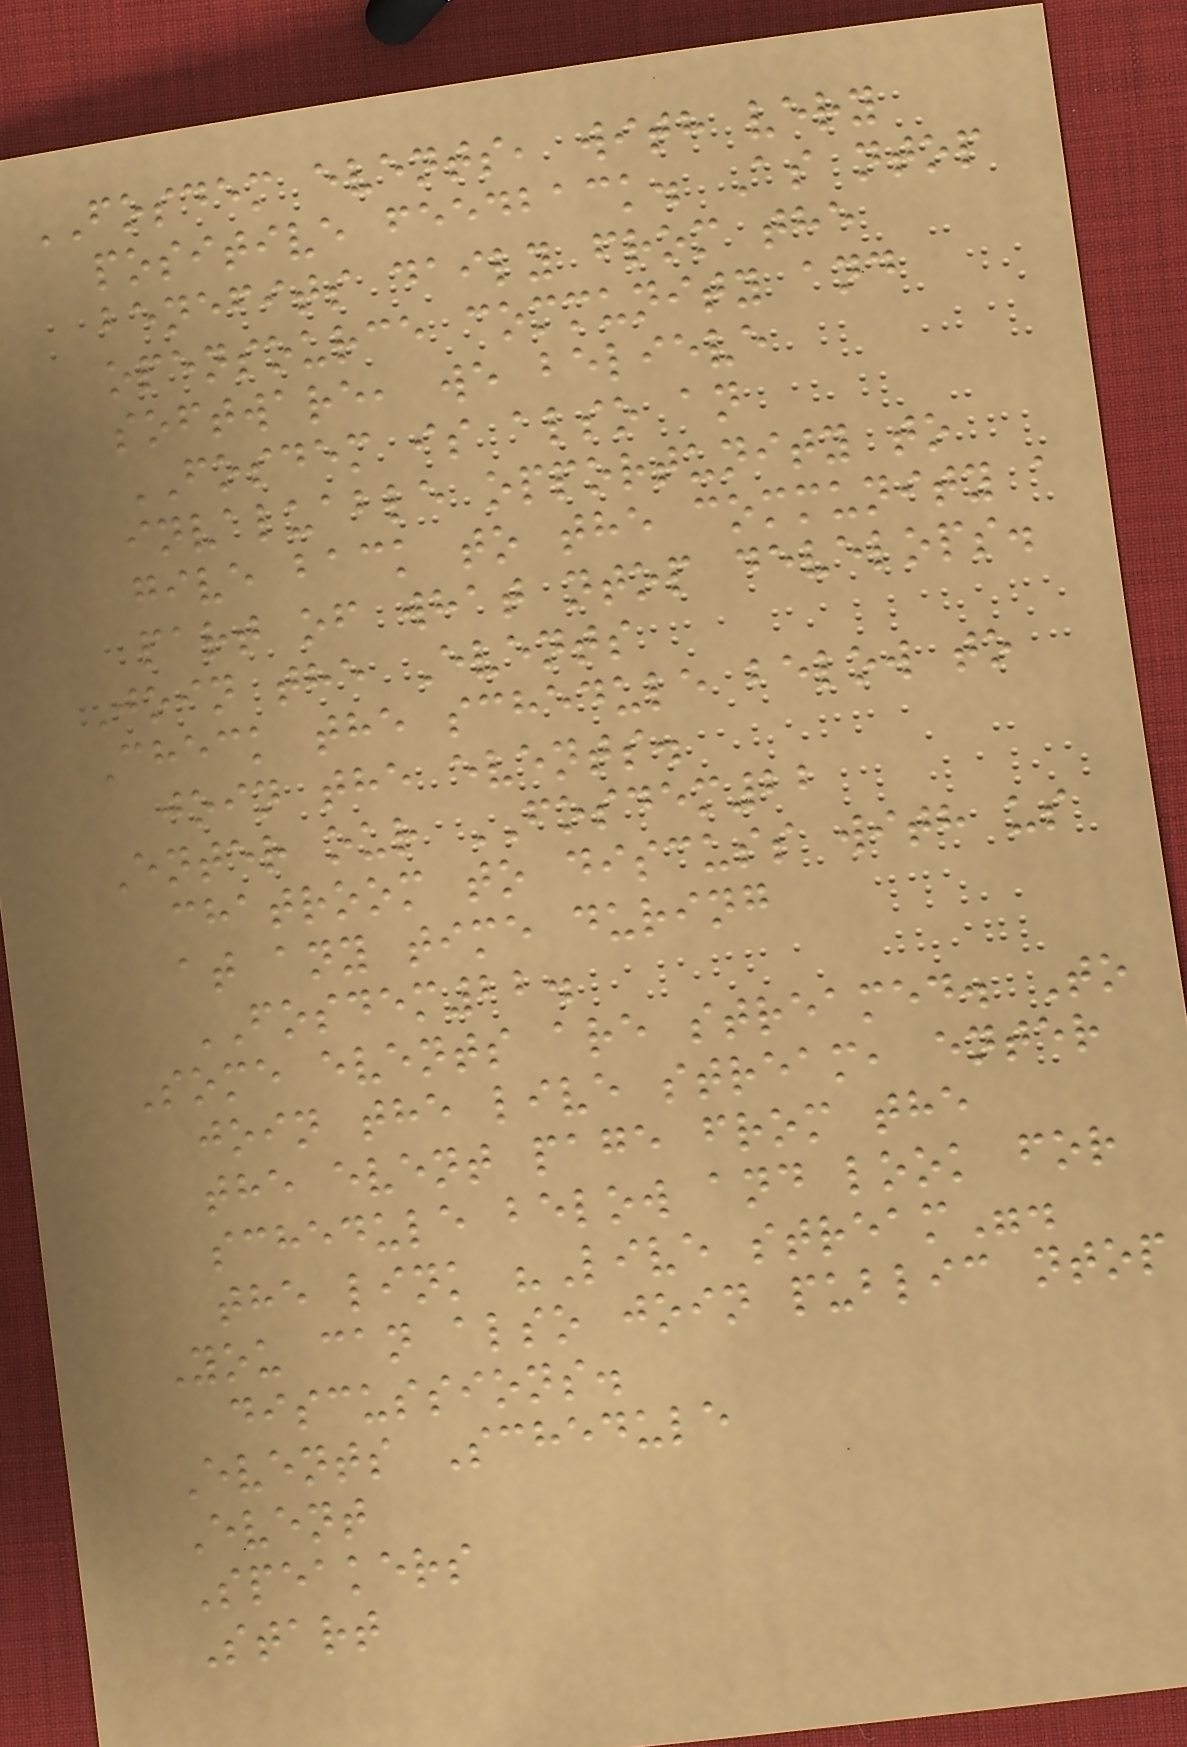FOSDEM events, with very
positive feedback. As ntop
benefits daily from the
opensource community and
software, we believe
FOSDEM is also an
invaluable opportunity to
give back to the community a
part of what ntop develops.
Join the Events
Check the schedule below to
join the events.
Enter our FOSDEM22
chatroom to discuss with us
at any time during
FOSDEM22.
Some events are streamed. To
join the live stream, enter
the event page from the
schedule below and look for
the link "Live stream".
You can also join public ntop
discussions.
Events Schedule
Event
Speakers
Start
